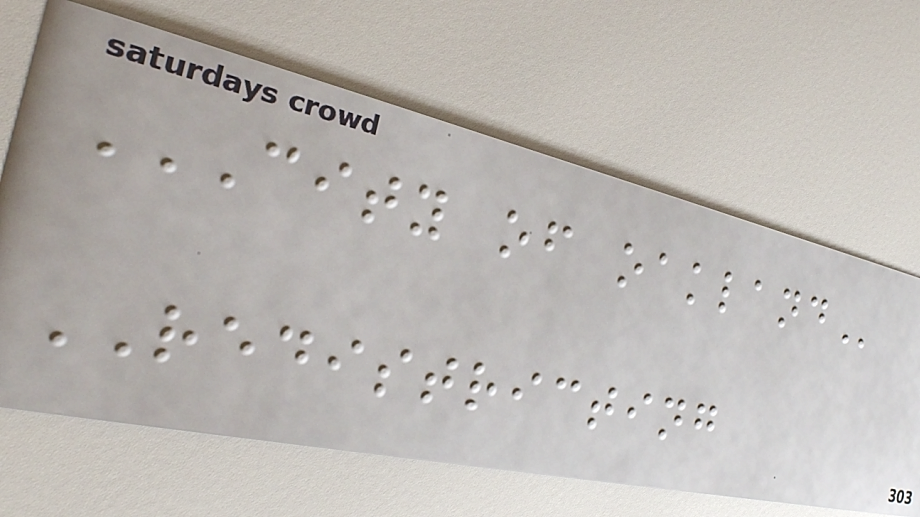CITY OF OAKLAND
REDISTRICTING
